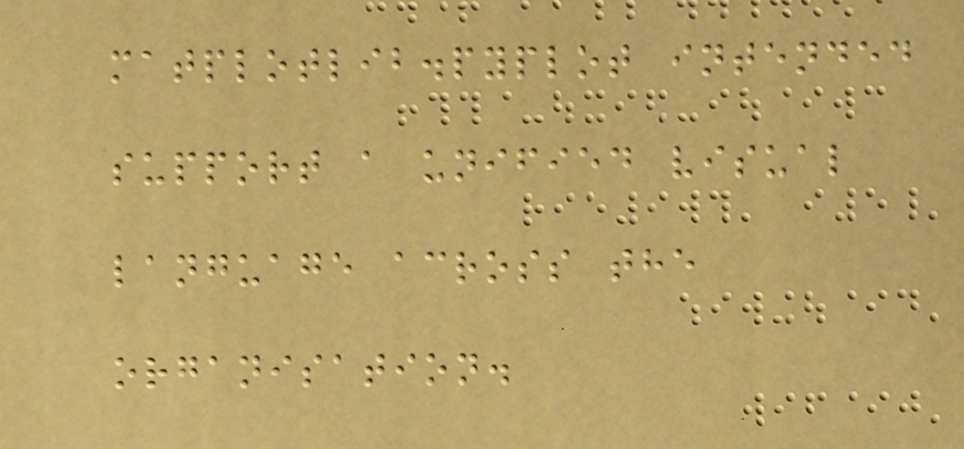matplotlib.pyplot intended
support a unified visual
language across the
organisation.
